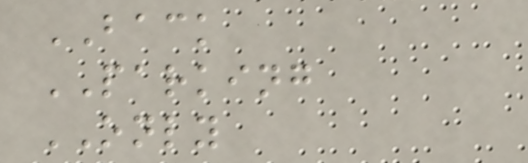BACK
PARKING
ONLY
